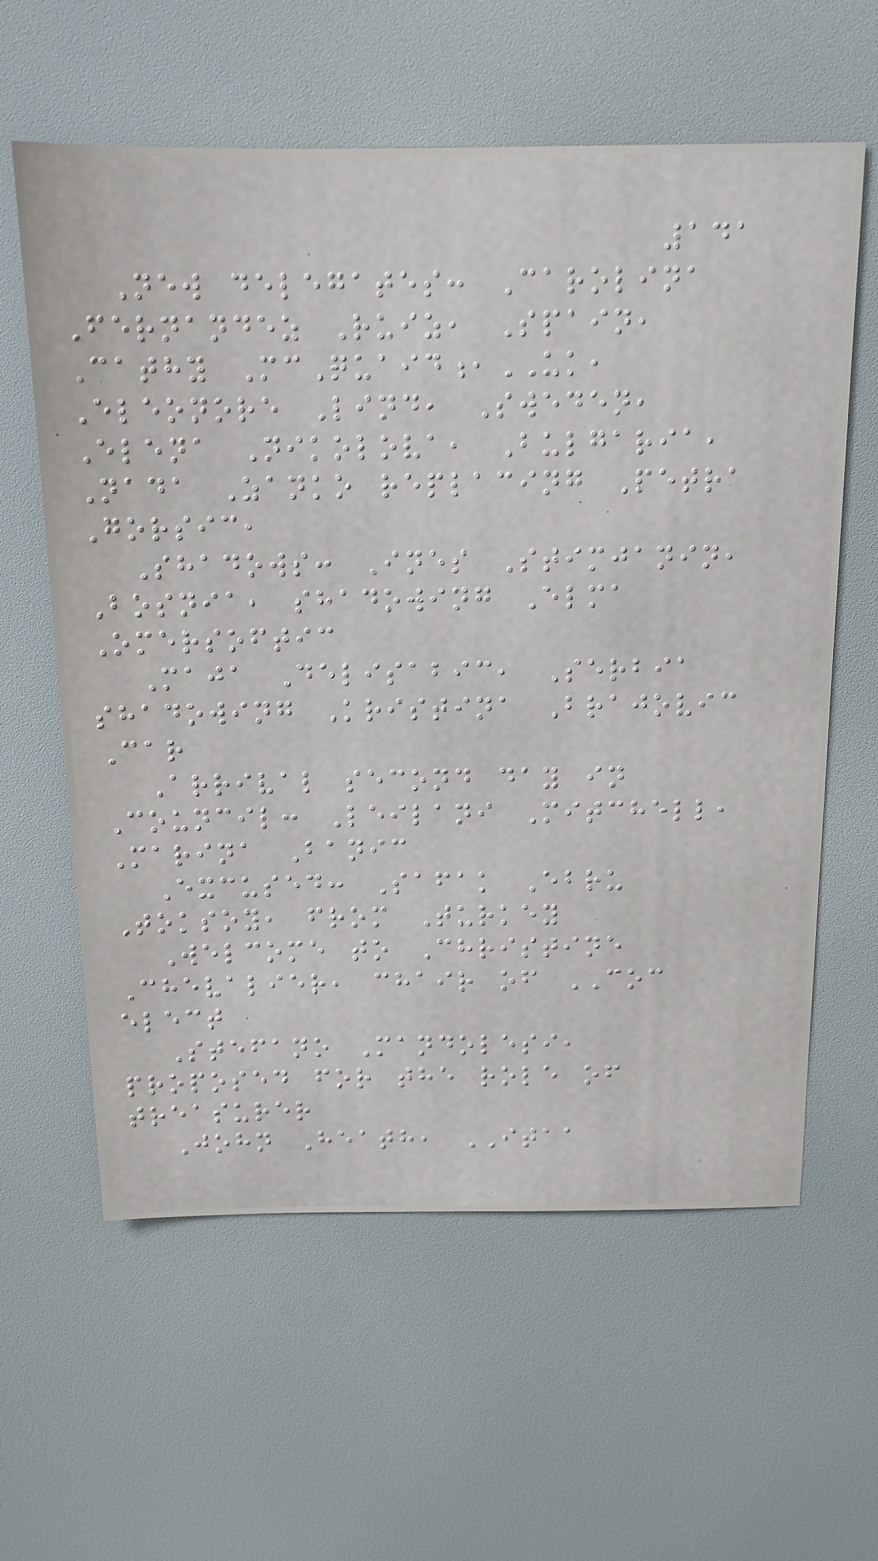141
New delegates: Carolina
Fernandez Ruiz, Spain,
Cathy McQuaid,UK,
Eleonore Lind, Sweden,
Elena Nikolova, Bulgaria,
Nada Zanko replacing Petra
Gorsic,
Shadows: Ines Stimjanin,
Bosnia, shadowing Elma
Omersoftic
Maja Delisabic, Serbia
shadowing Kristina Brajovic
Car
Arrival second day in
Council: Leilani Mitchell,
Marina Banic
Excused: Safak Ebru
Toksoy, from Turkey
Welcome to Christine
Chevalier, chair of COC
elect
Stefano Mandolesi,
proposed for the role of
treasurer
John Heath, ITAA
